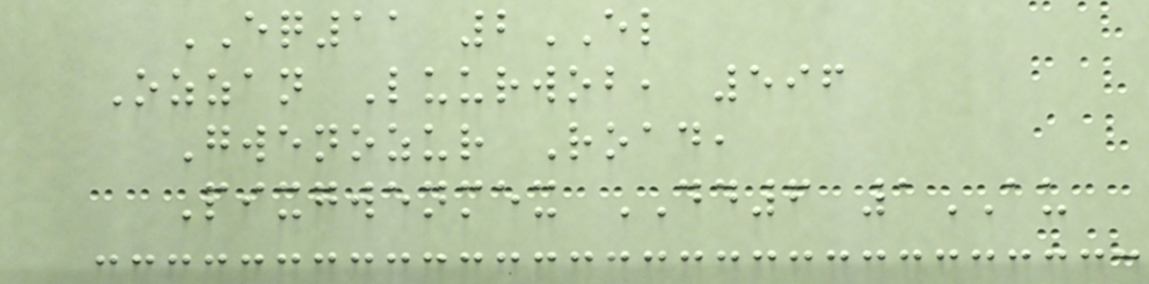EQ11 2EL
Ozzan Luurwob, 596
Gwenozur Road,
Pixgwenmex DD6 1AU
